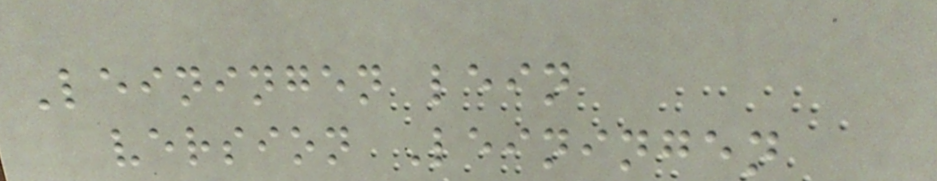Leiningen lein
version Leiningen
